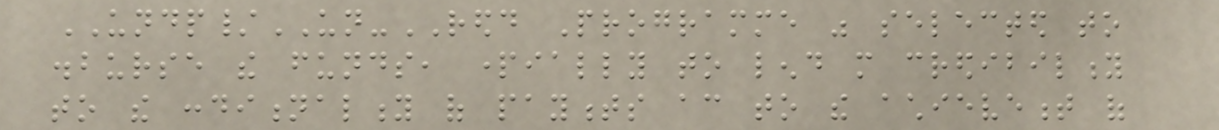UNDP/UN-REDD Programme was selected to
disburse the funds, partially to lend more credibility
to the conditionality of payments according to the achievement of
